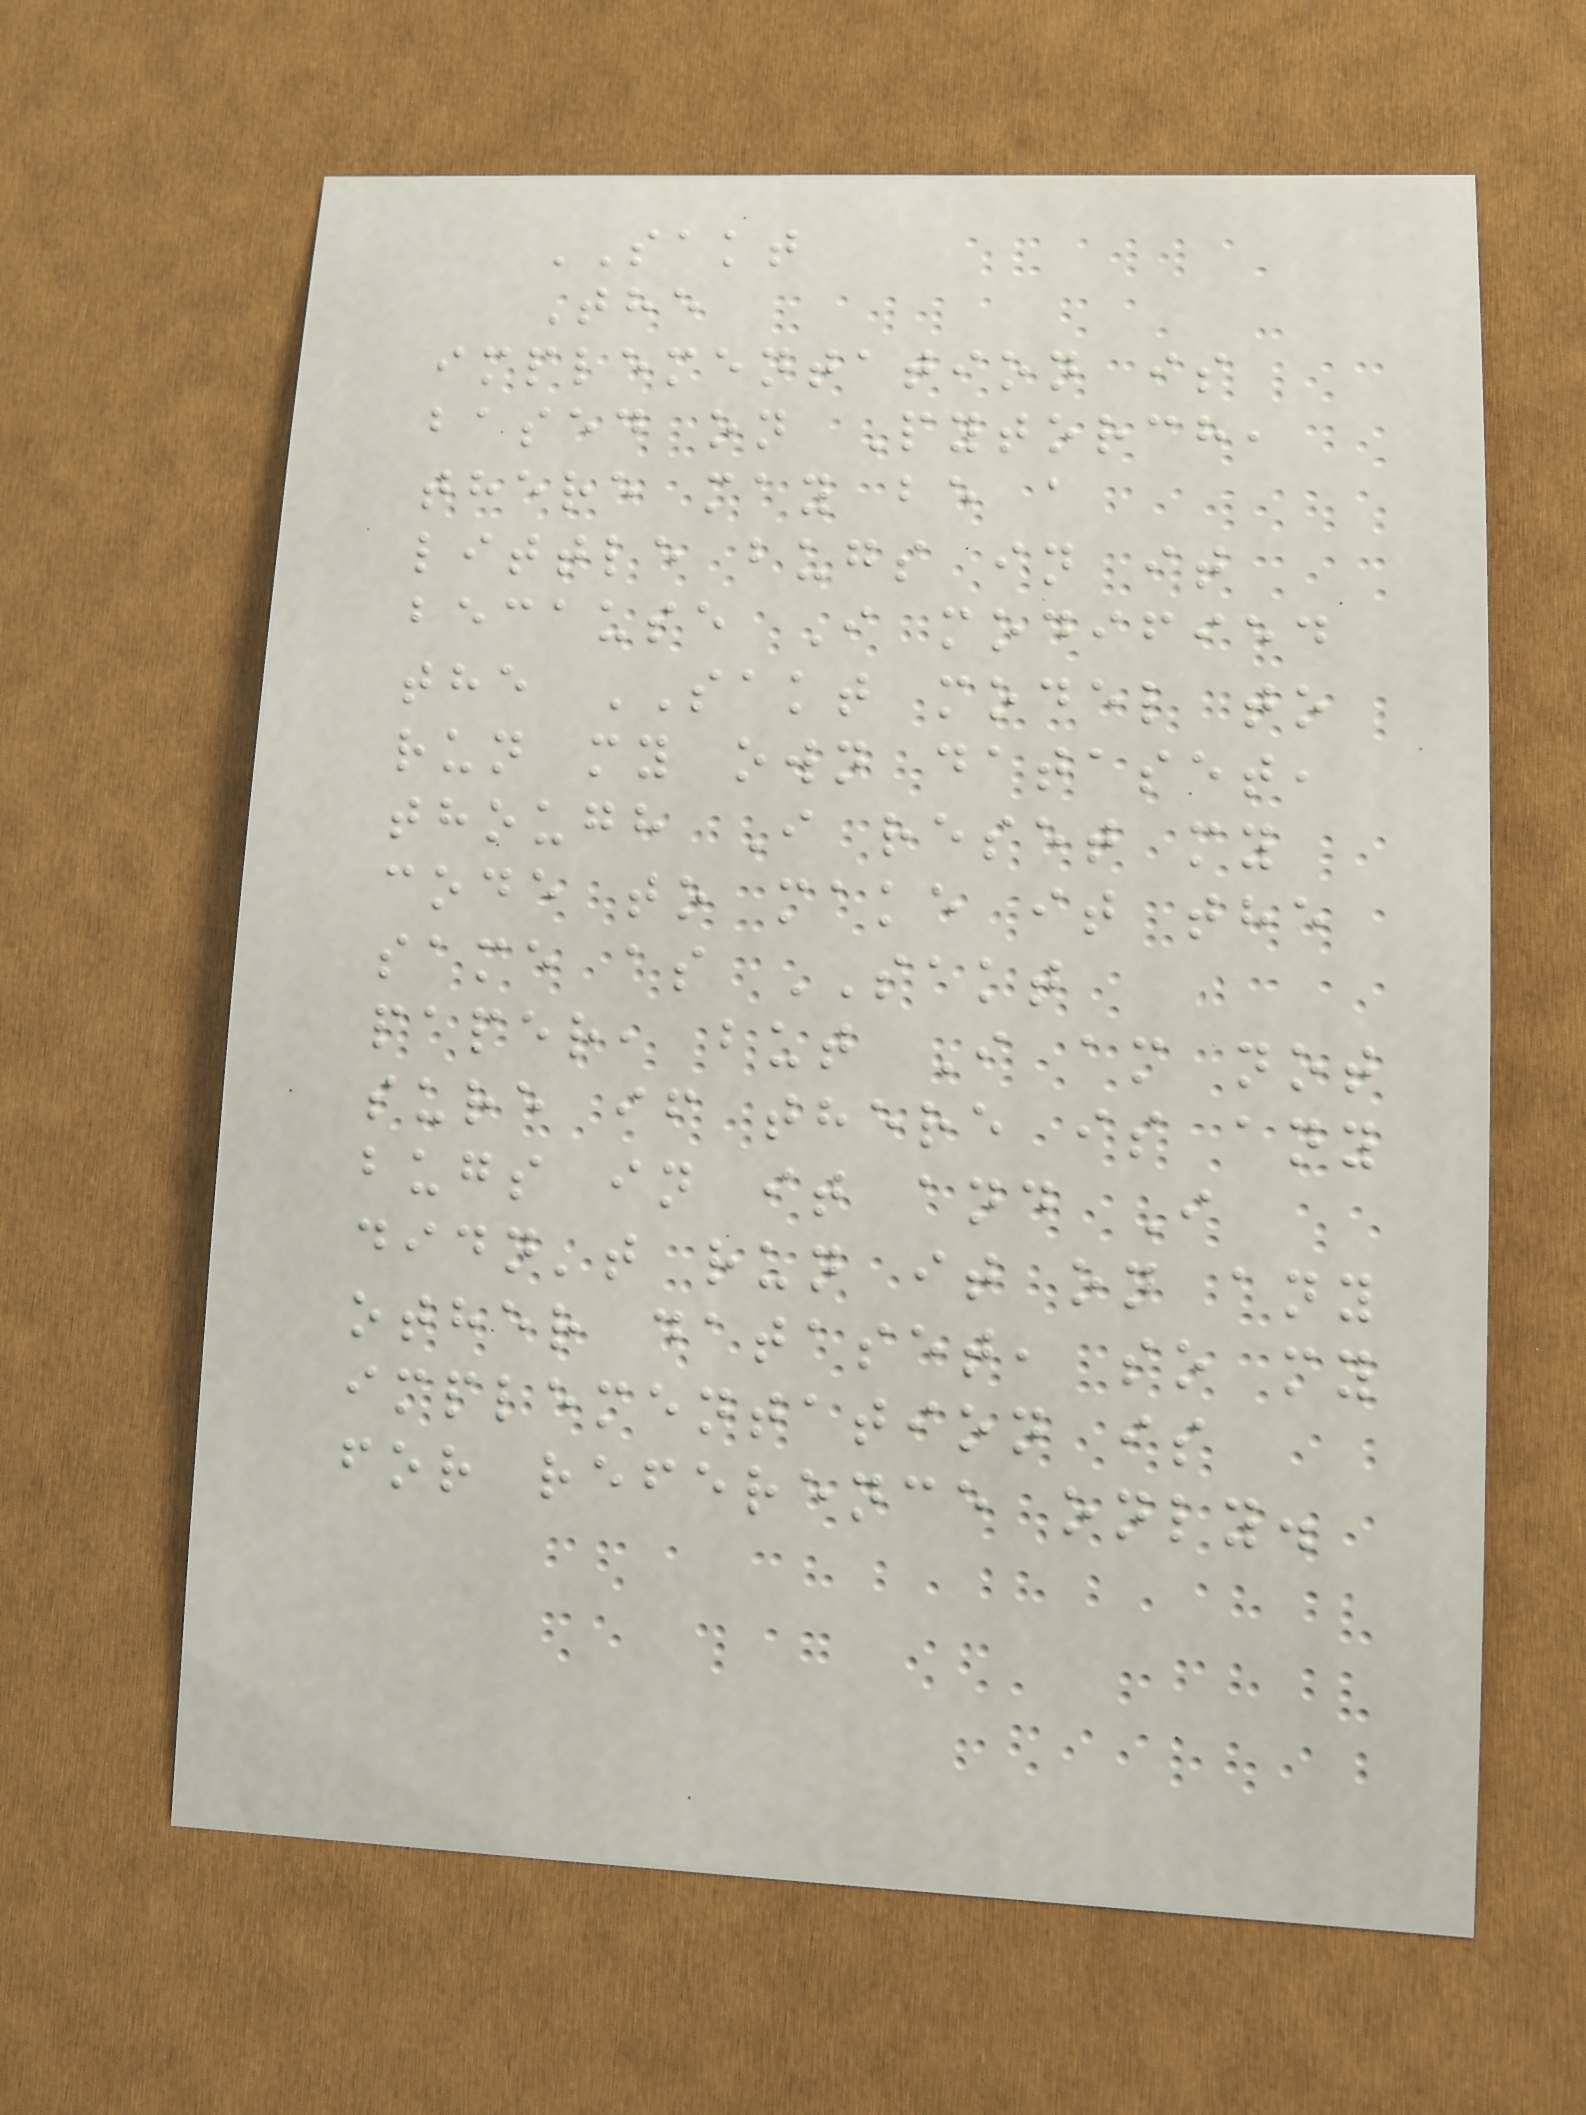SAKT
The
implementation is
based on Pytorch,
there may be a
little bugs in it
because I modified
the SAKT model to
run my own dataset,
though I reset my
code to make it the
same as SAKT
paper, but I am not
sure if there is any
bugs in it and I
didn't run it on any
other dataset, so my
implementation is
for reference only.
